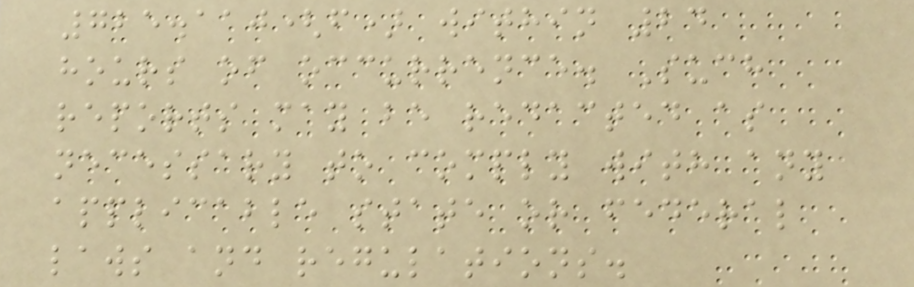725.110(f) within 24
hours of occurrence. Such
reports may be redacted as
necessary to comply with any
applicable state or federal
laws and regulations.
